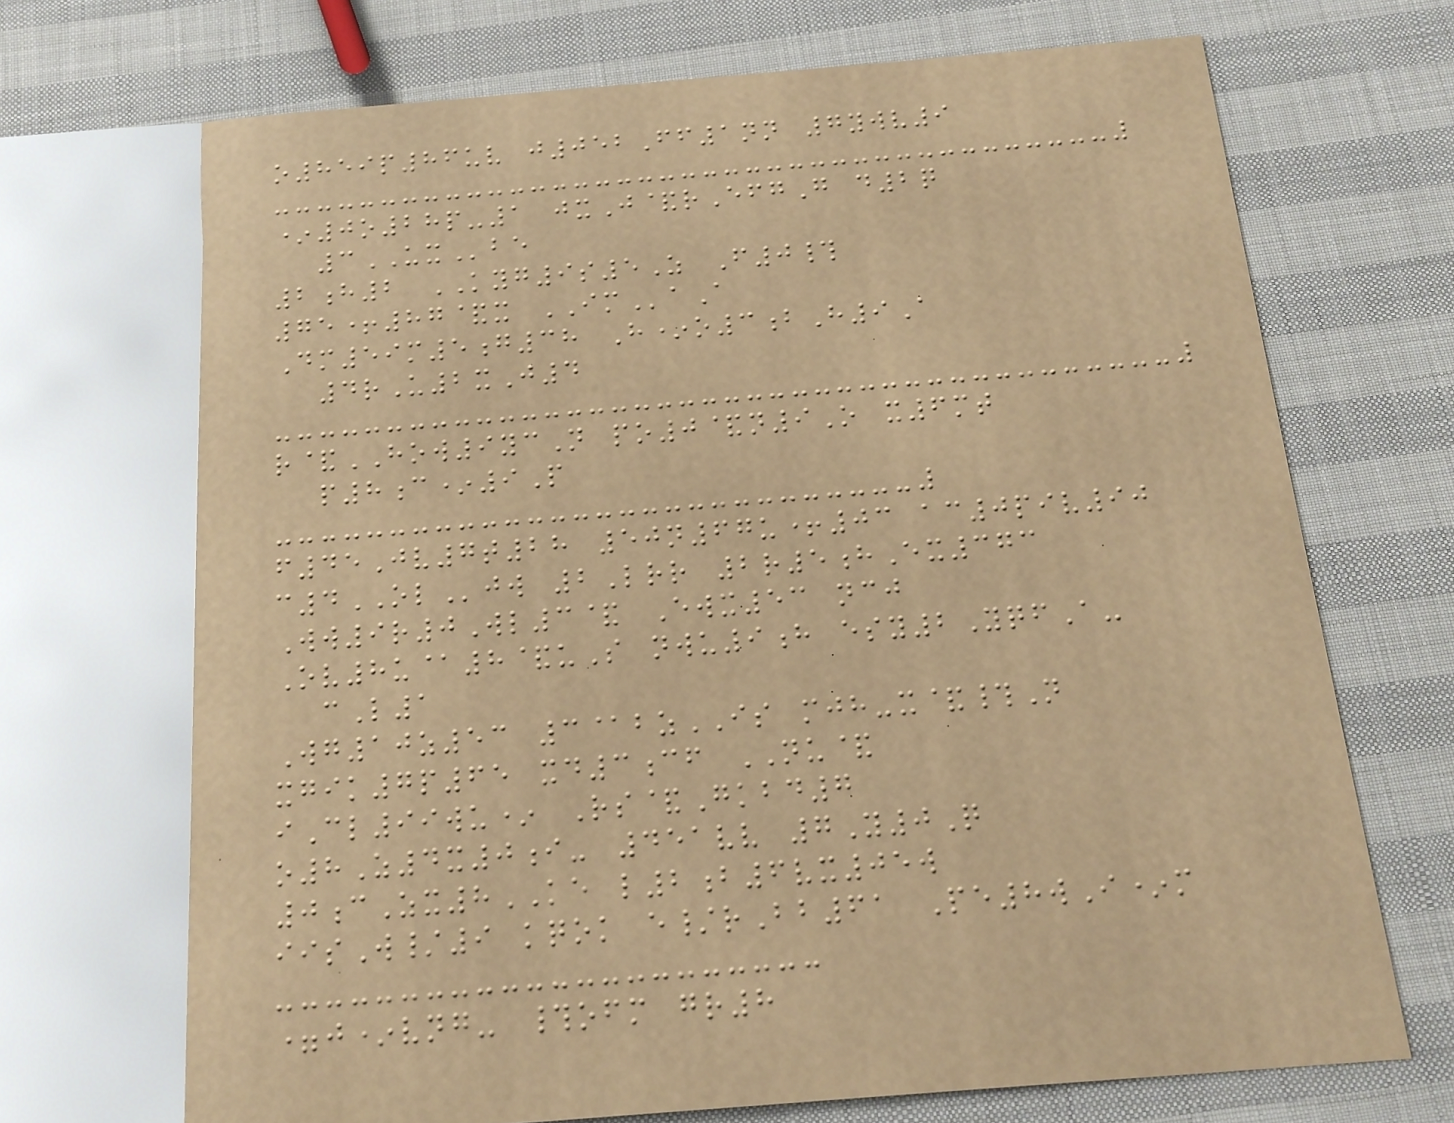o859p86uv j052Ff1nn 7ywv9
*0o28p-1 jxJ&rEfgG d2q
3UXbe
2h2 KYG9s5Z F0#
75+87&x IMaA
Dm59m5g38 H*o3bH9A
4rU2xJ4
r&HOW9ycN po0&n9O x6mt
p8c*9P
f45Jv7t28 50n67u+03 ac0piv90
c4OLjw 2Lrr 2r5hEx373
Ww9r0Wl3& Ewx53 ncj
Ov8u@8&uS nwu9h esy2YqfA-
cL1
Wg10z53 3@bzIS mjh-x&#N
xgik7p65 xd3cf NU&
iCl99wu* Rs&Gkbd7
o8Z4x0i- 451vv 7Y0Q
0cZx8KE l2b6vx05w
iisW/9 kqok e/rBb61 Pe8wI*m
=j*vng- #ofm gr8
